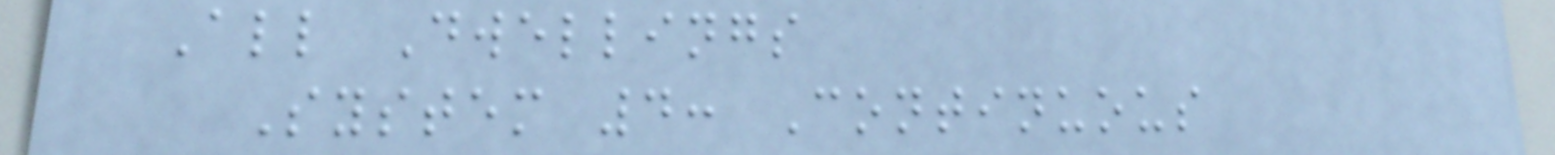All Dwellings
System 4: Continuous
